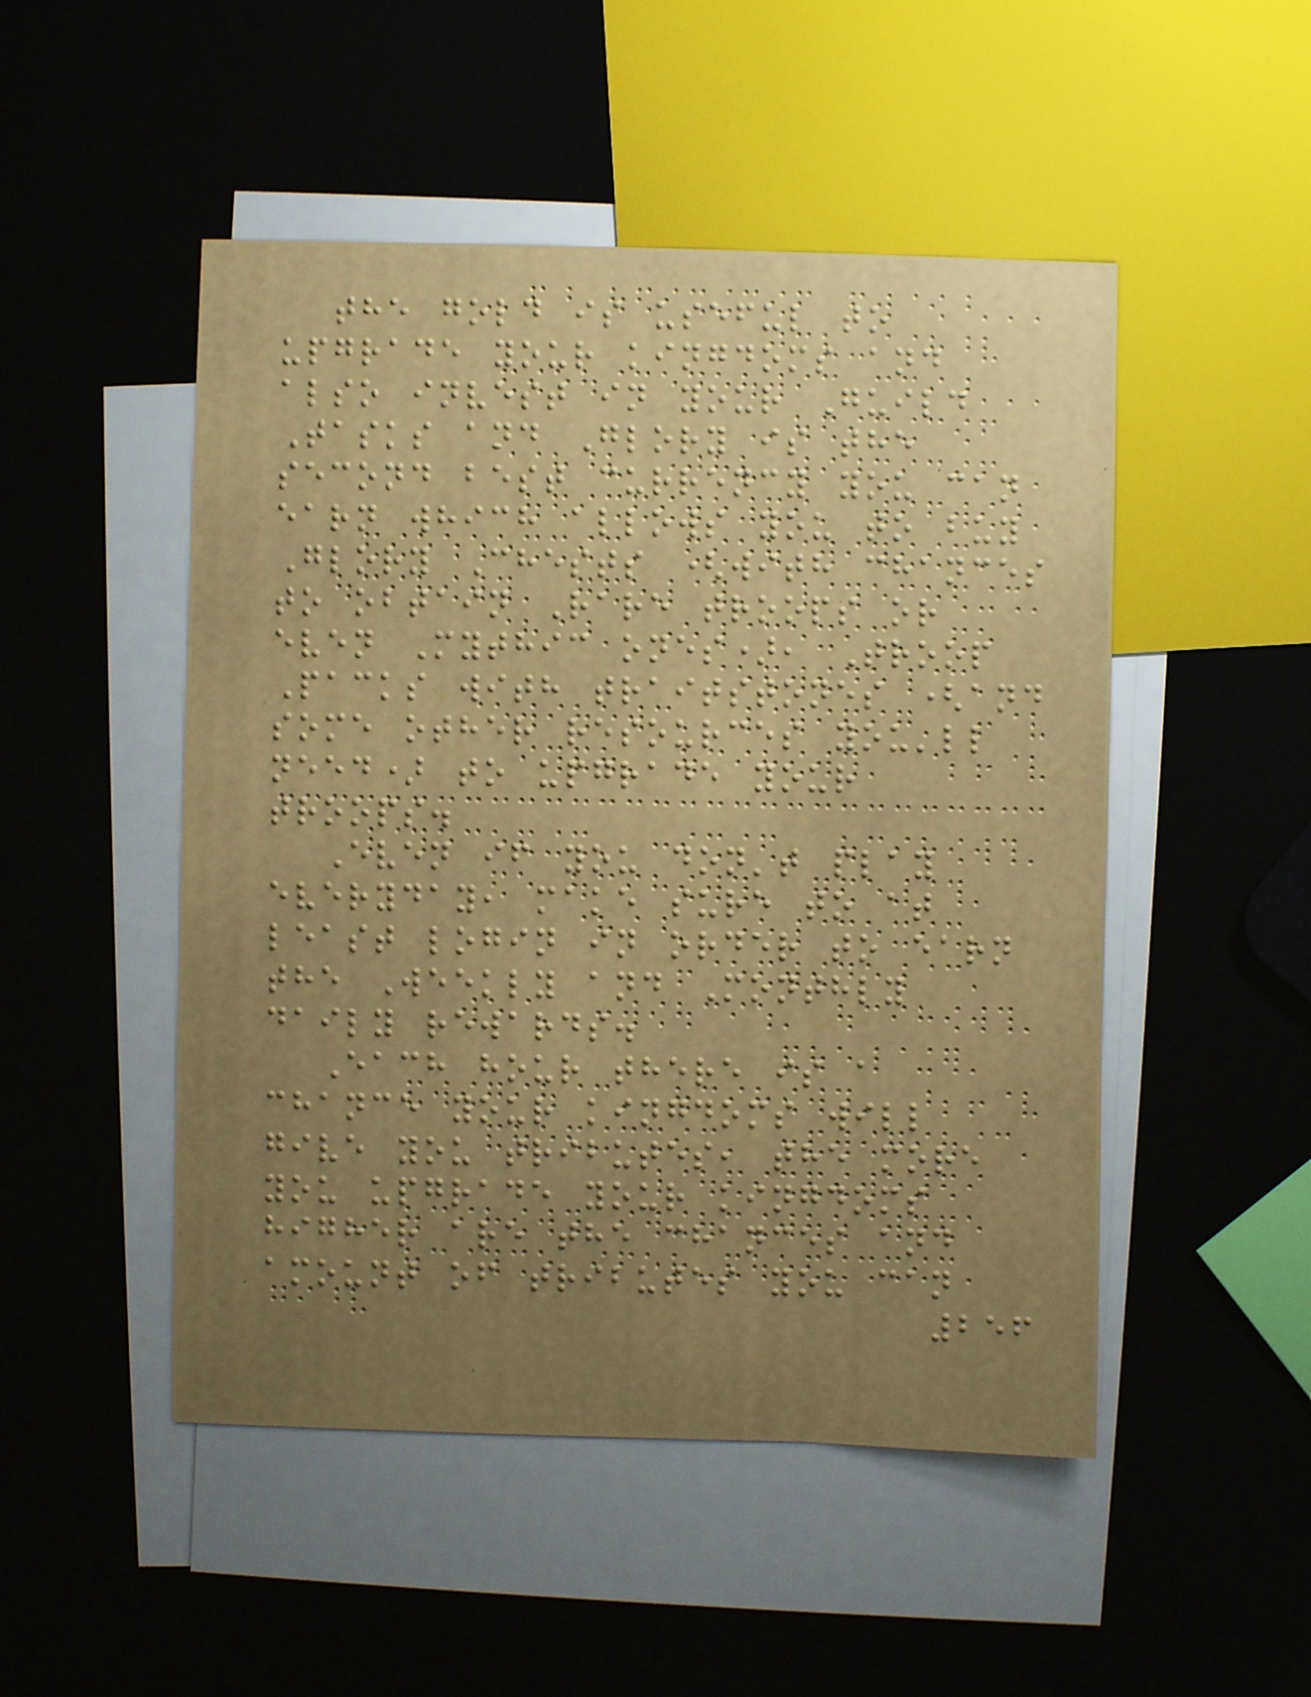the gold is useful to
upgrade your kingdoms and
also invest in your Guild
Tasks and Glory is the
second best currency you can
earn which allows you to buy
Glory Chests (with chances
to obtain Rare troops or
even Mythic ones), Troop
Packs with traitstones (and
some other resources you'll
need) to upgrade your
troops.
Even if you don't play
everyday, make sure to at
least login in order to earn
the Weekly and Monthly
daily rewards.
Each hour there is a
chance your kingdoms will
give you tributes, the more
you upgrade your kingdoms
higher are the chances and
amount of tributes you can
256
